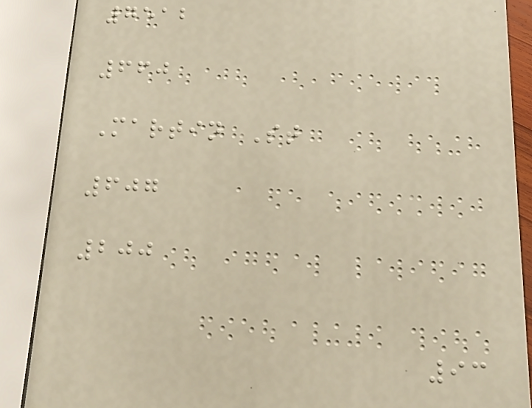7512
660
Martin St
607
200
93
